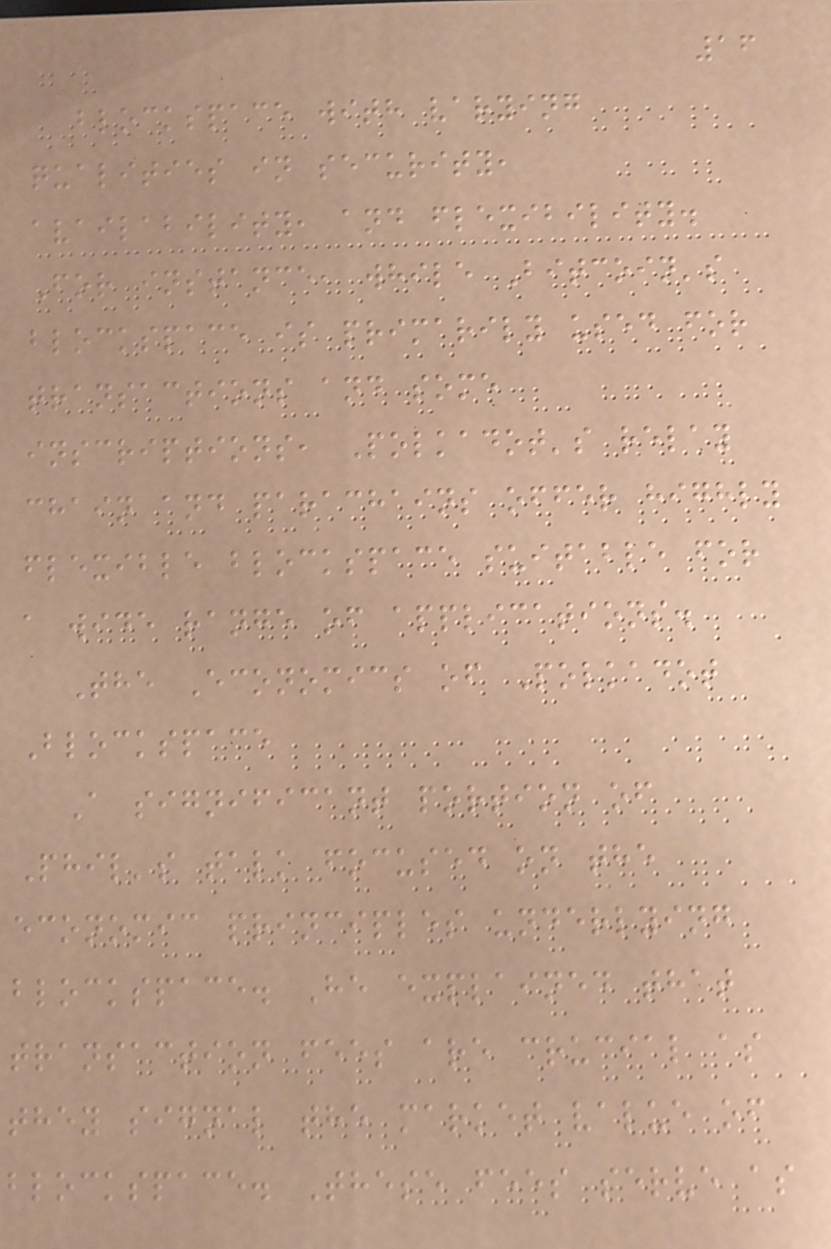16
blockspace with varying
qualities in security,
availability, and flexibility.
For instance, while Bitcoin's
blockspace is primarily used for
transactions and some
inscriptions, Polkadot's relay
chain and parachains offer highly
flexible blockspace suitable for
a wide range of applications.
The Economics of Polkadot
Blockspace
A significant portion of
Phil's talk focused on the
economic principles underlying
blockspace. He explained that
transaction fees are crucial as
they signal the market value of
blockspace. These fees serve as
